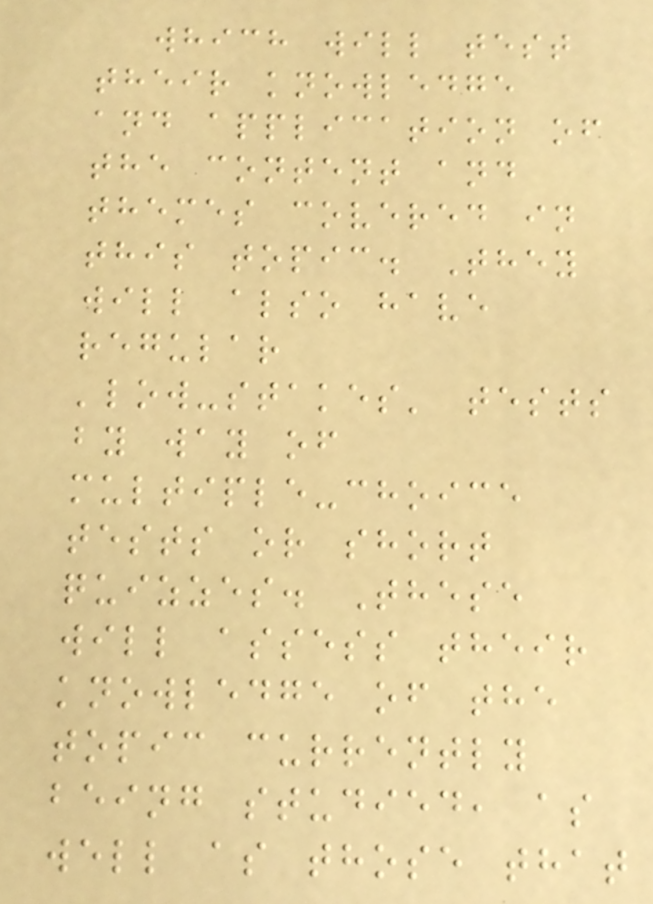which will test
their knowledge
and application of
the content and
themes covered in
this topic. They
will also have
regular
'low-stakes' tests
by way of
multiple-choice
tests or short
quizzes. These
will assess their
knowledge of the
topic currently
being studied, as
well as those that
